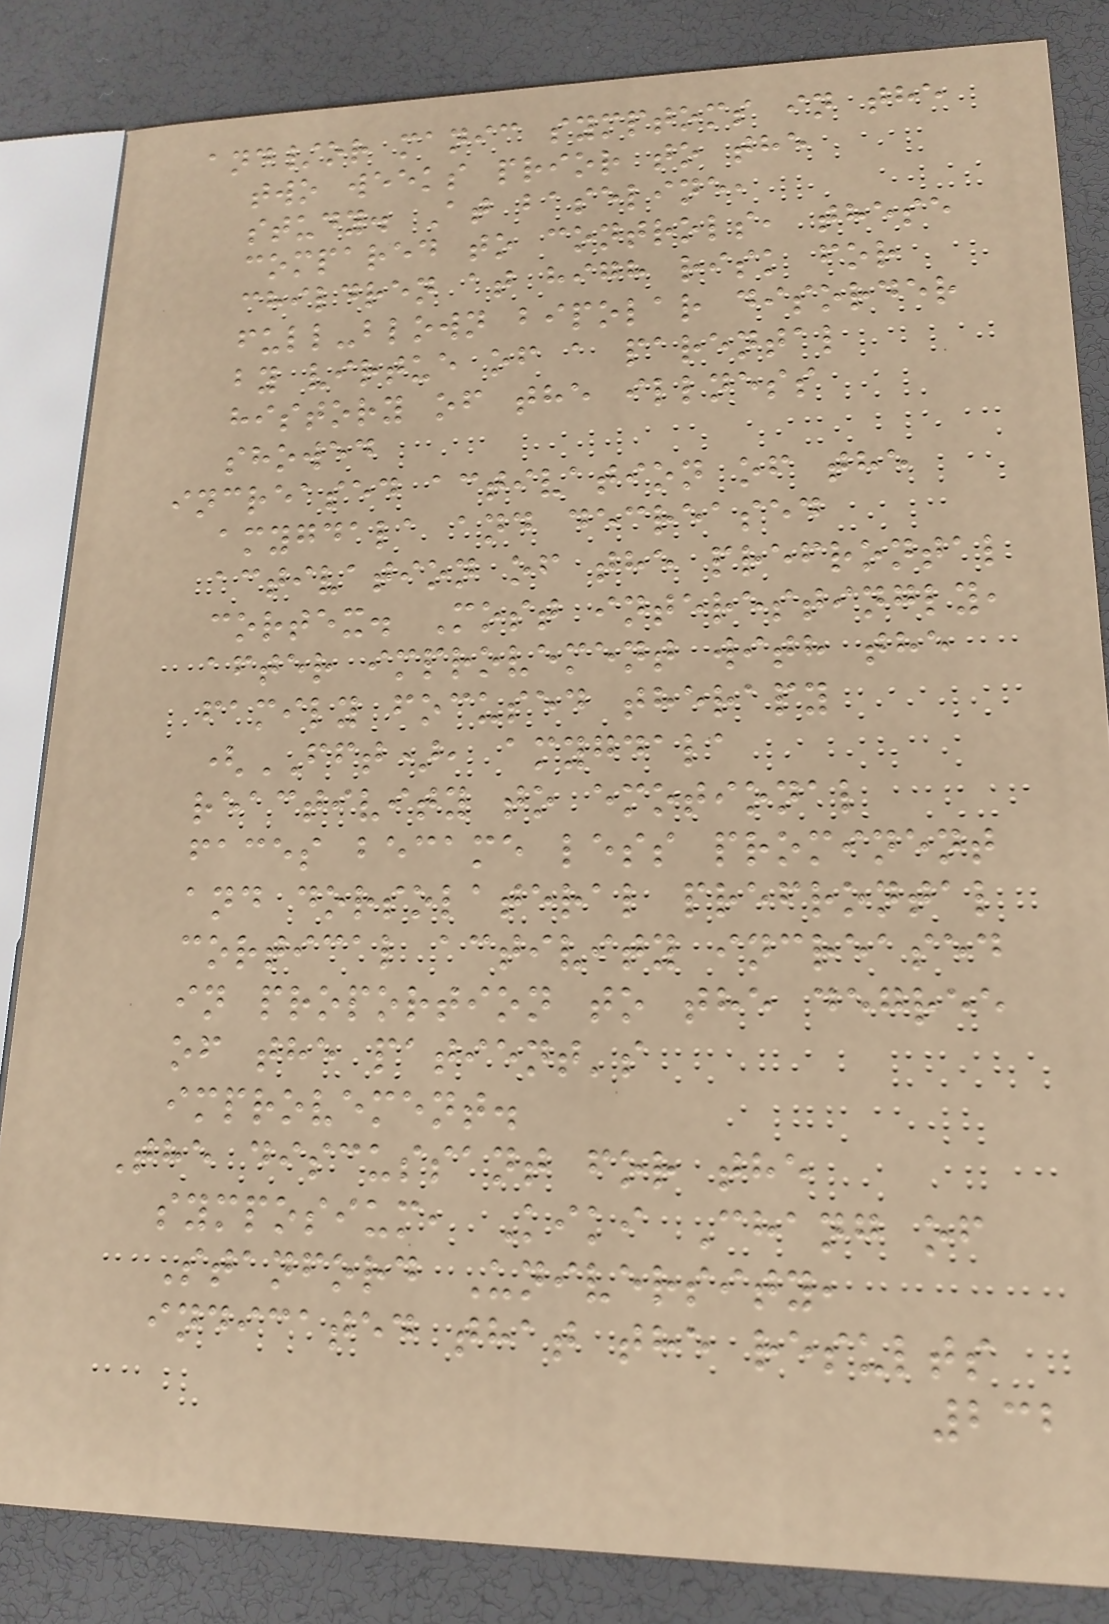and/or manic symptoms in the
two weeks prior to the
study. At baseline,
compared to controls, these
children at high risk for
full-blown bipolar disorder
by virtue of a parental
history of the illness
showed
increased activation of the
amygdala and decreased
activation of the prefrontal
cortex. Most interestingly,
after improvement with the
family focused therapy
(FFT), amygdala
reactivity to emotional
faces became less prominent
and dorsolateral prefrontal
cortical activity increased
in proportion to the degree
of the patient's
improvement.
The discussant for the
symposium, Kiki Chang of
Stanford University,
indicated that the results
232
